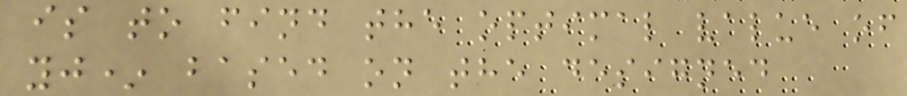is to find the optimal value of
yj* based on the designed
